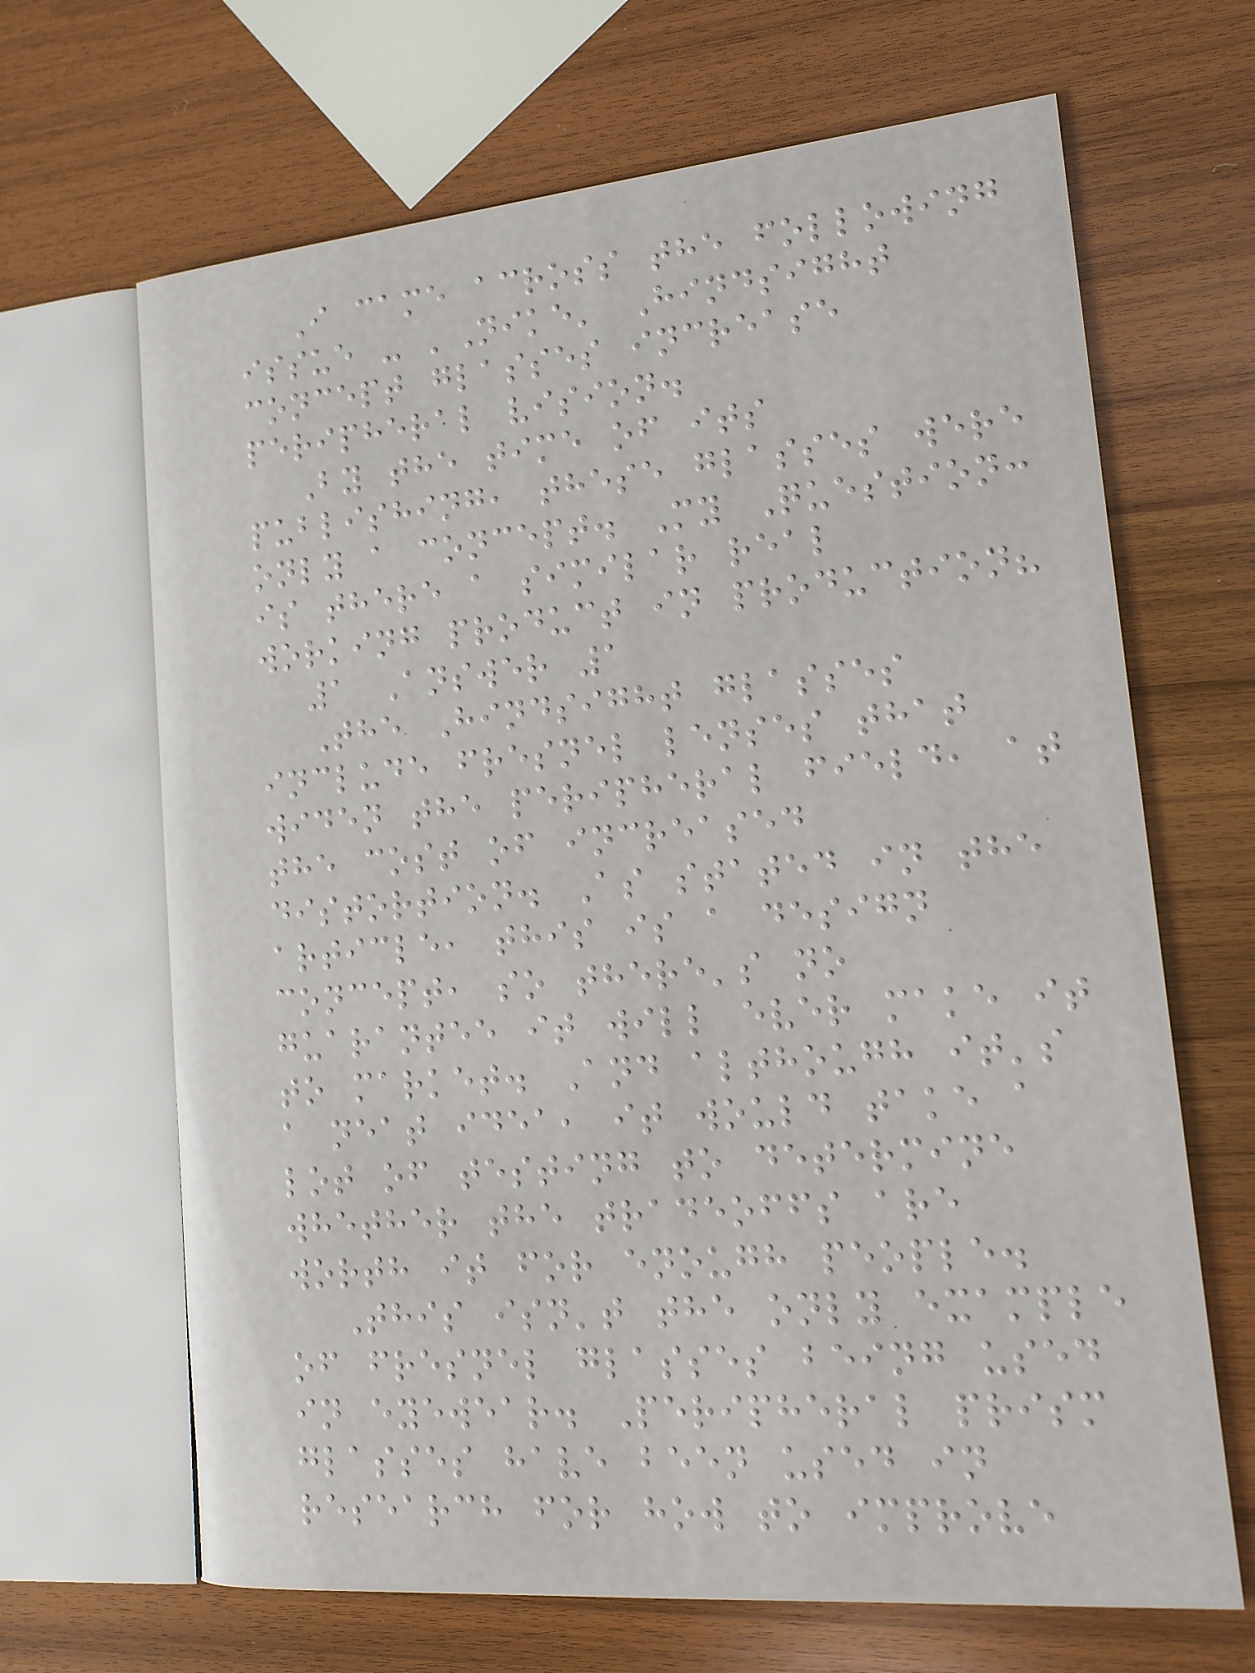I came across the following
issue - 'Nike' Hindsight
concept glasses increase
peripheral vision.
By the time of its
publishing, these glasses were
only a concept. My Question:
is there a similar real
working product in production?
1 Answer 1
The Hindsight glasses
include fresnel lenses that
widen the peripheral field, at
the cost of increased
distortion. As stated in the
article, this is a design
concept, so there's no
guarantee it will ever make it
to market. And although it's
a neat idea, it would take a
lot of testing to determine
whether the tradeoffs are
worth it for enough people.
This isn't the only example
of fresnel glasses being used
in eyewear. Peripheral prism
glasses have been used in
research for how to improve
